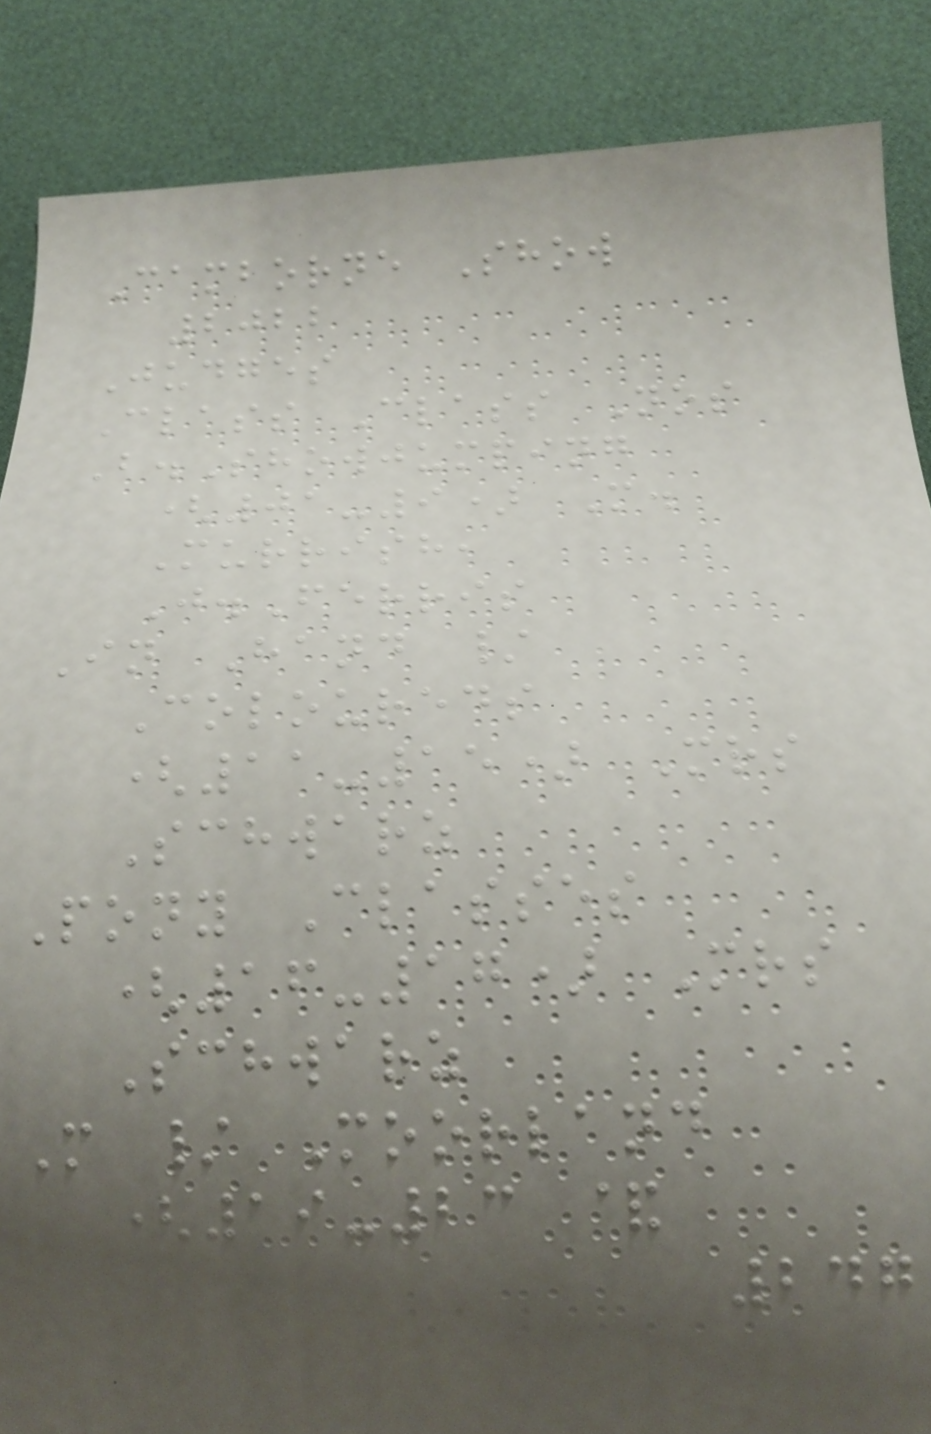Camborne Show
2022
Judges
Class Class Nos
B.Showjumping
(01-9) M.
Murrish,
J.Ferris
In Hand /
Coloureds
(11-15) Mrs
Schwarz
Pony Classes
(16-17) Mrs
Schwarz
M / Moorland
(19-23 &
247
